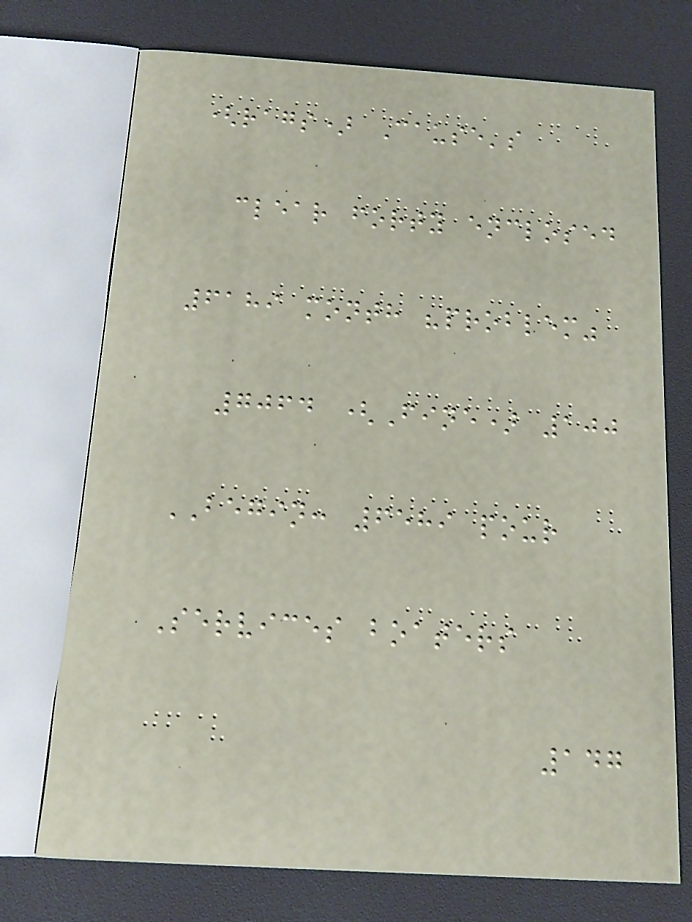(rags) Cause's
clear forty enclosed
6189 month "problem"
7064 (Fine) 100
BEGIN: 6589 pour
Services boaters
147
